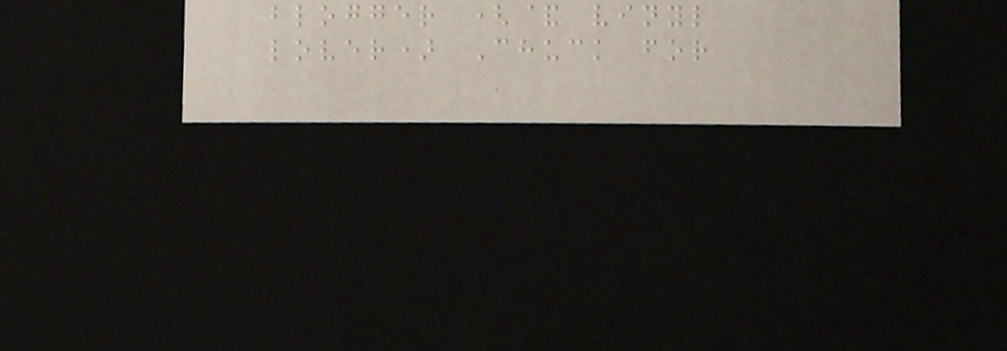blogger (& vinyl
lover) Chuck for
